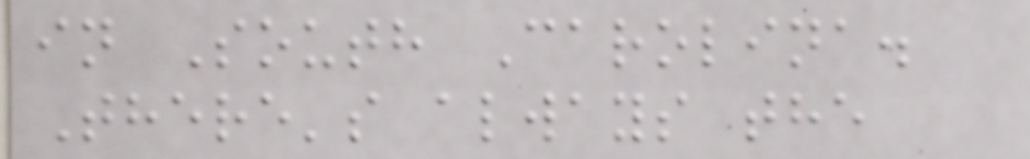in South Carolina.
There's always the
